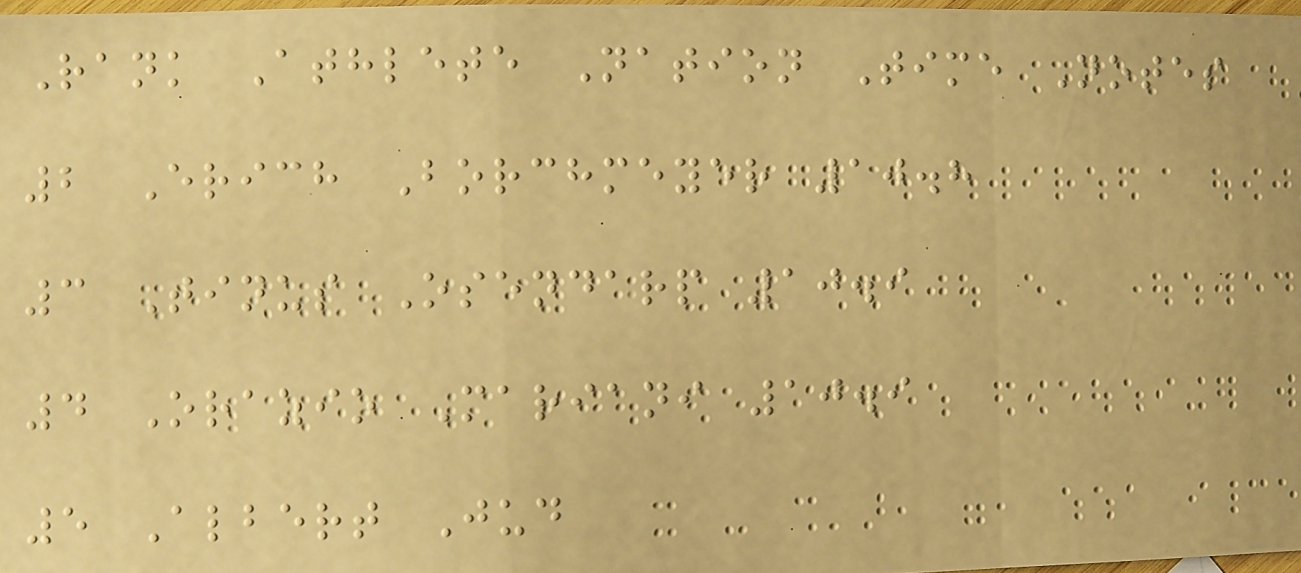Rank Athlete Nation Time Notes
2 Erich Borchmeyer 10.8
3 Tinus Osendarp 10.9
4 Orazio Mariani 10.9
5 Albert Jud
